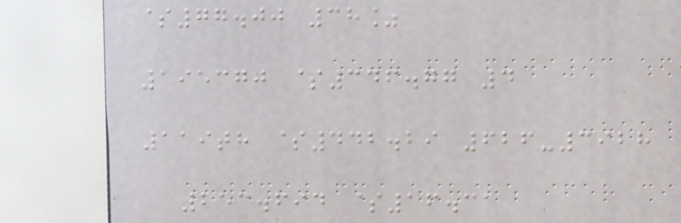$77.00 38%
195370 $346.77 4
119th $442.29 626-3928
253.694 $16.31
